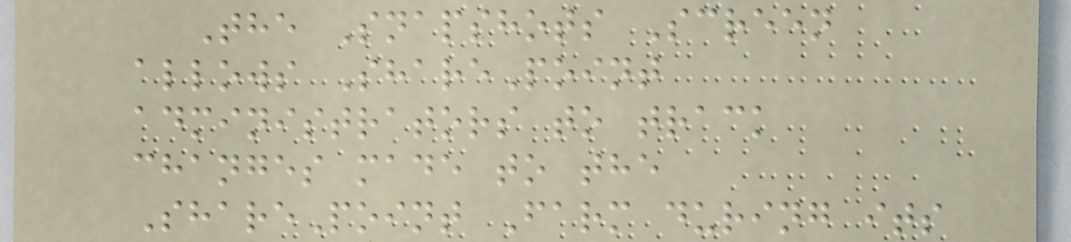The Snapshots Screen
allows SharePoint
administrators to track
changes made to the
SharePoint Farm during its
